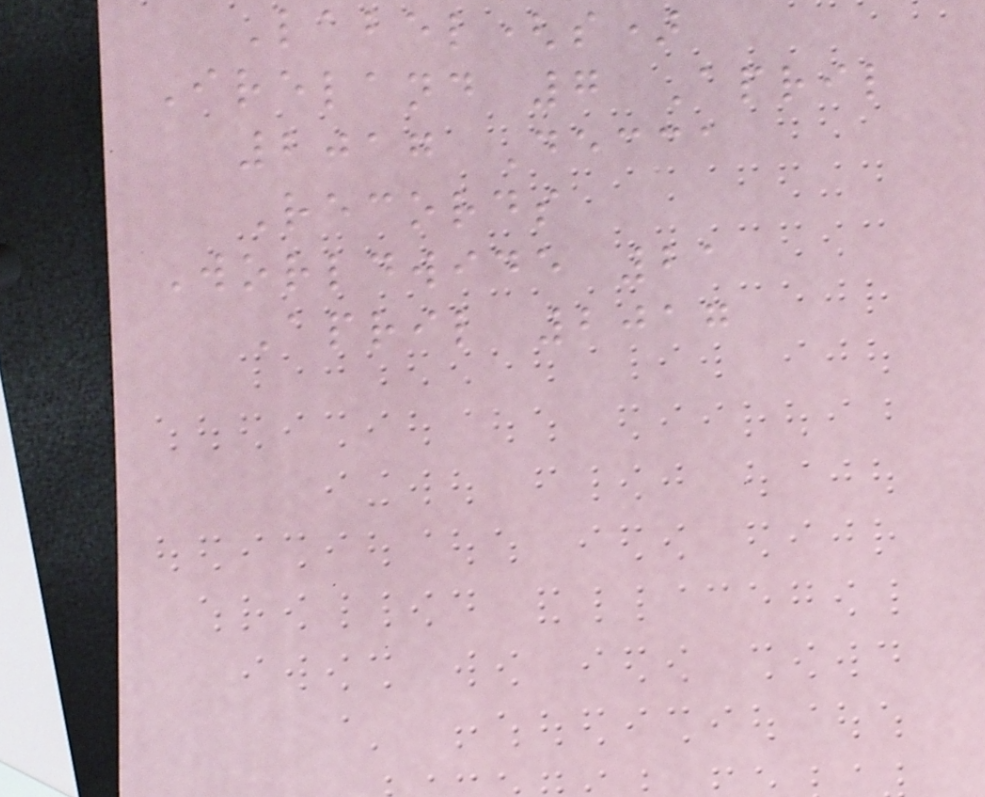Label(s)
Ireland 7 April
2017 Decca
Records
Worldwide 21
April 2017
